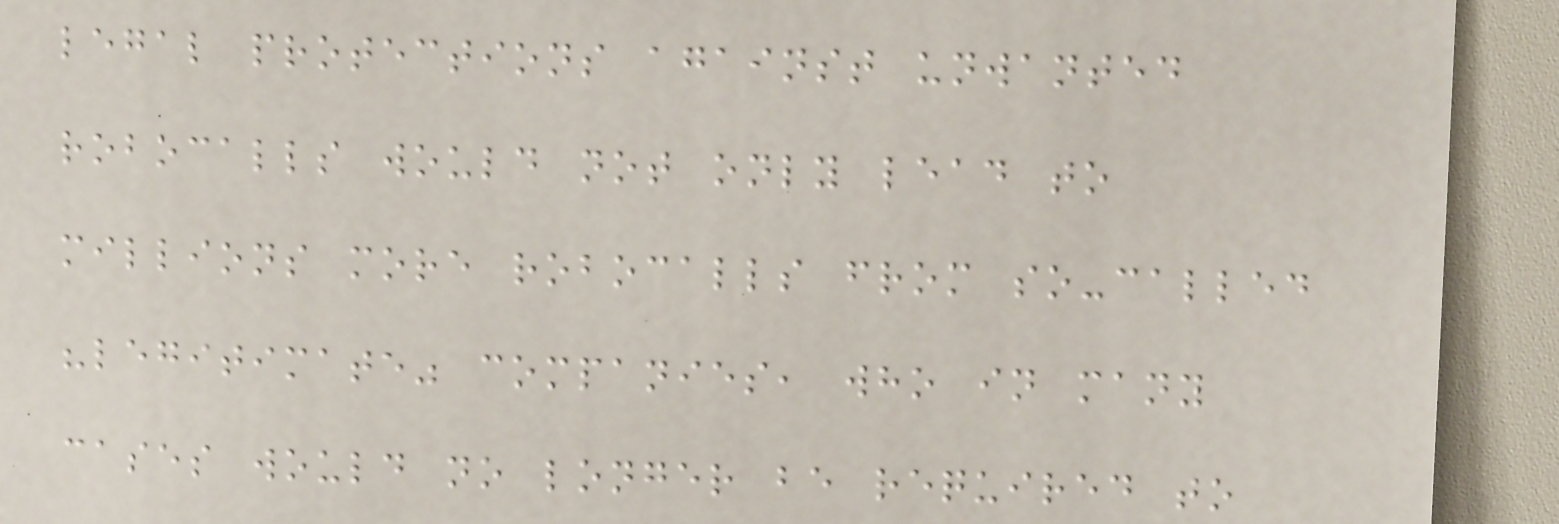legal protections against unwanted
robocalls would not only lead to
millions more robocalls from so-called
"legitimate" companies, who in many
cases would no longer be required to
